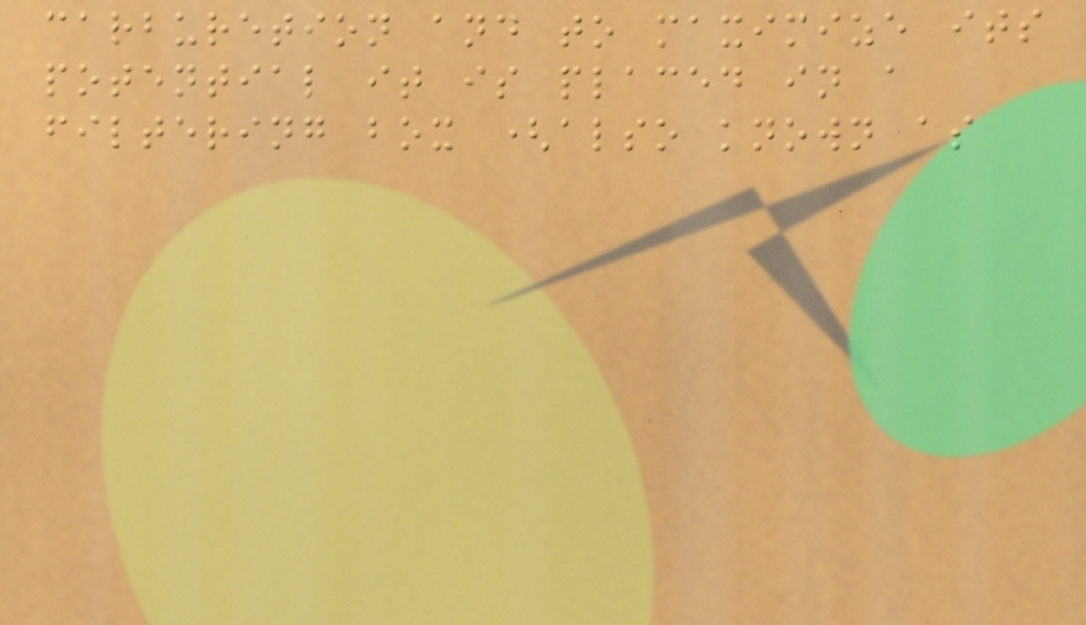carburetion and to maximize its
potential it is placed in a
filtering box (also known as
